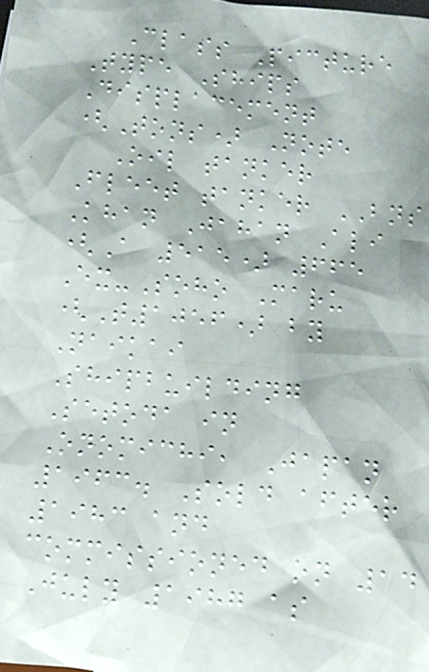Class Picture
Type Ships
Displacement
(Tons) Note
Oil tanker
Fleet tanker BNS
Khan Jahan Ali
(A 515) 665
Ex-Soho Maru
(T1056) by
Naikai
Shipbuilding
Setoda in
Onomichi, Japan
1963. Sold after
1983 and
commissioned on 14
July 1987 as
